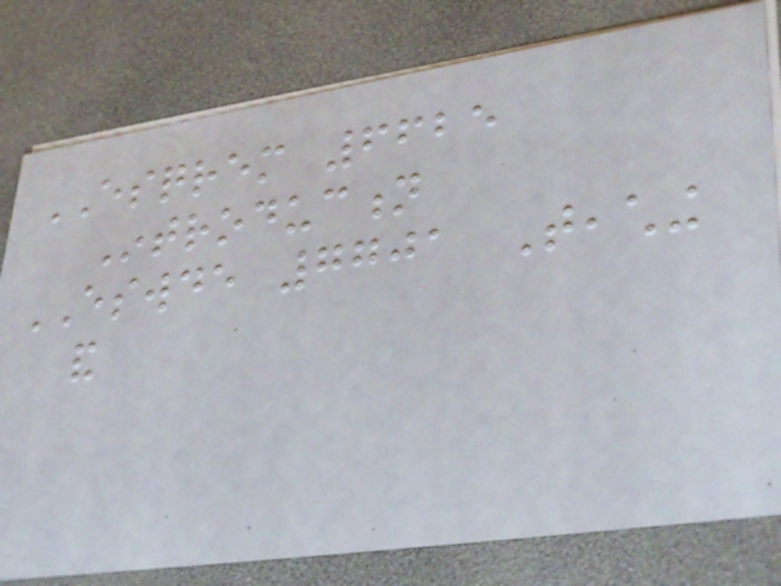ESQREM 6625
Introduction
ESWDE 7701 Teaching
and
